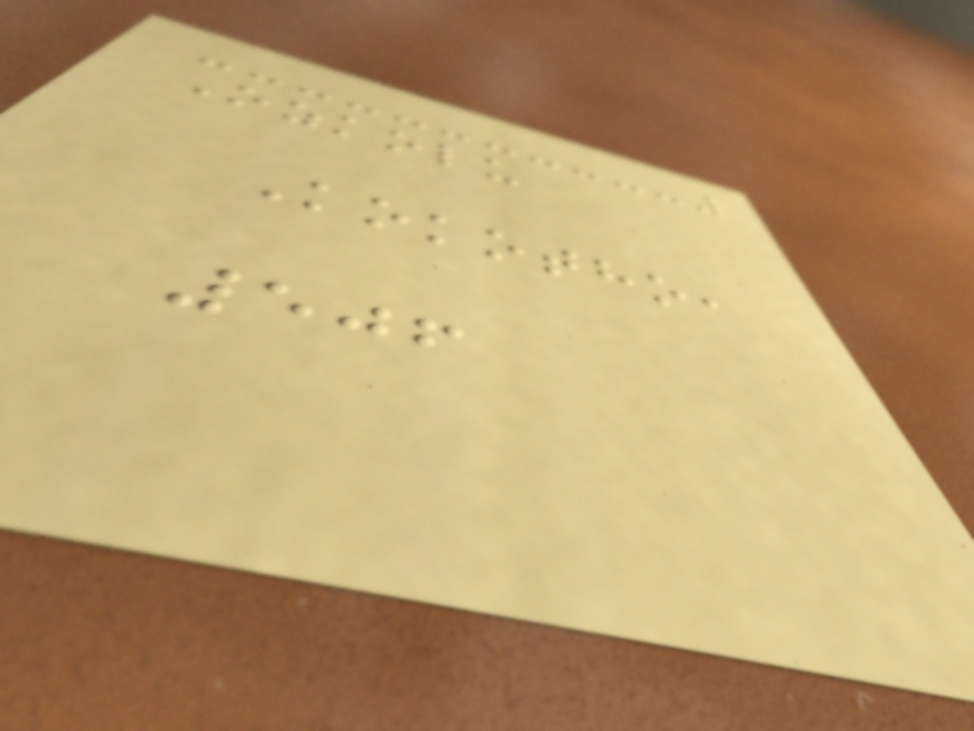Ozkolu
Kokotho,
506
